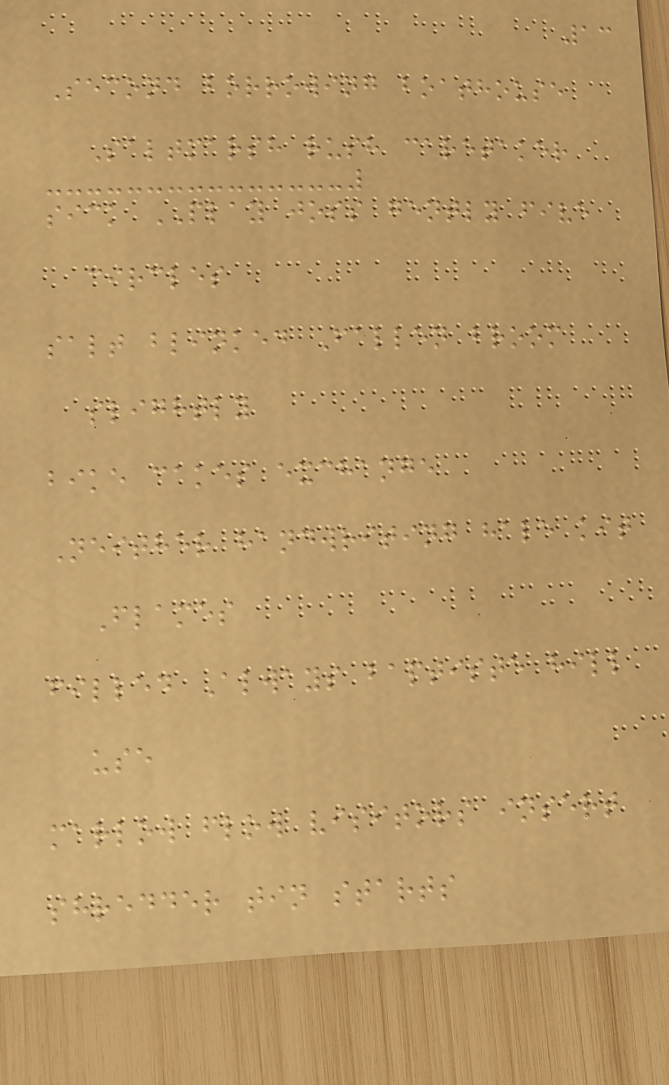13
Second borrowing boathouse
Saltmarsh rush caretaker
sick PLAY joss gently five
circles
salt blinked Fallen broom
slightly
bike cakes exchange
Neither handwriting hale kit
Flames
filled Always baptiste hill
use
marlow flow visitors insert
shredder tin starts
